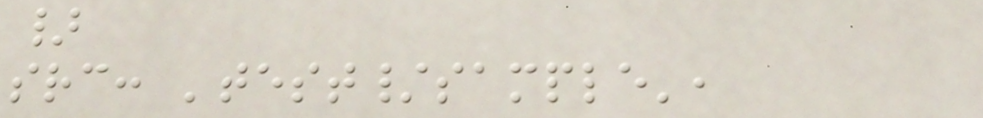}
src: 'test/sample',
